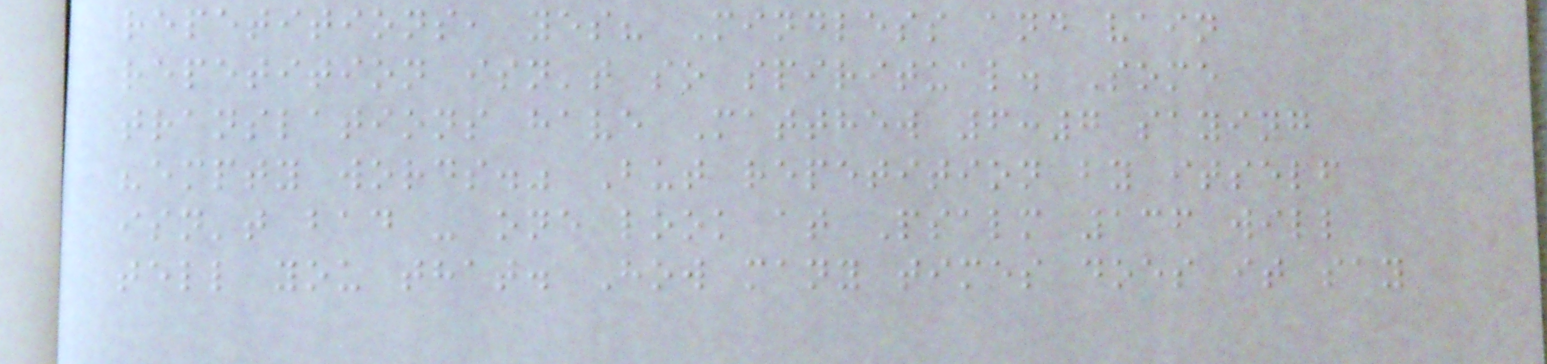repetitions, yes? Mindless and vain
repetition isn't so spiritual. Some
translations have Matthew 6:7 saying
"empty words." But repetition by itself
isn't bad - one look at Psalm 136 will
tell you that. How many times does it say
